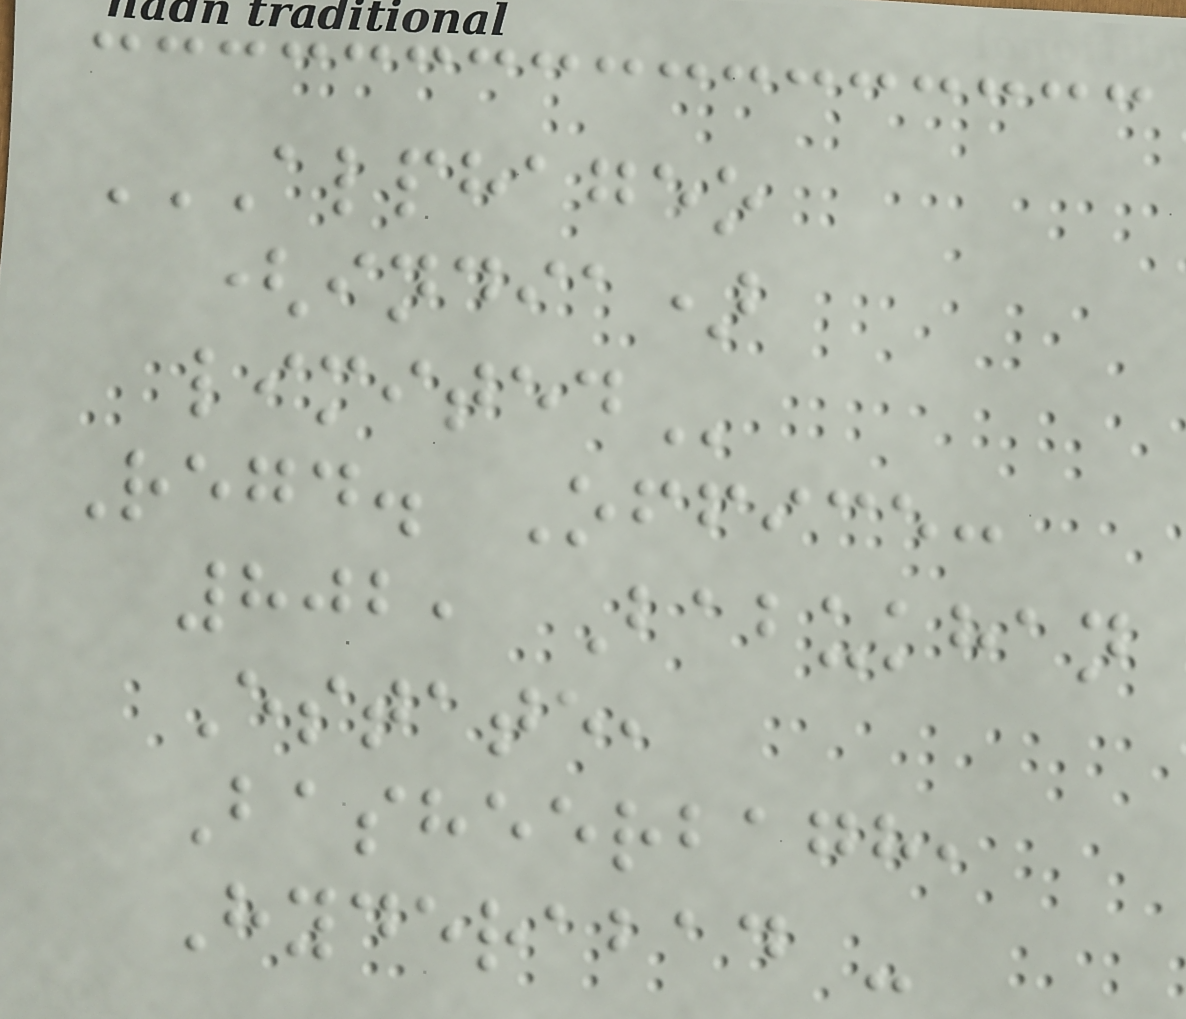ALPHAGEO
(INDIA)
LIMITED
Regd. Office:
802, Babukhan
Estate,
Basheerbagh,
Hyderabad -
